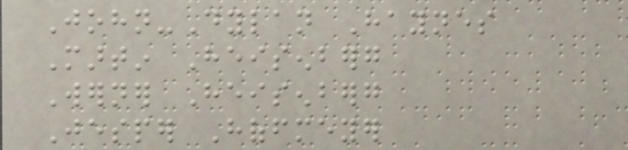John-Dylan Haynes
Martin Heisenberg
Werner Heisenberg
Jesper Hoffmeyer
